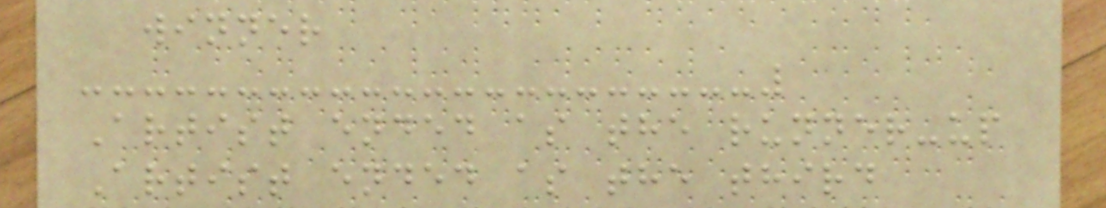winner
Artist ended as the runner-up
Artist ended as the third
